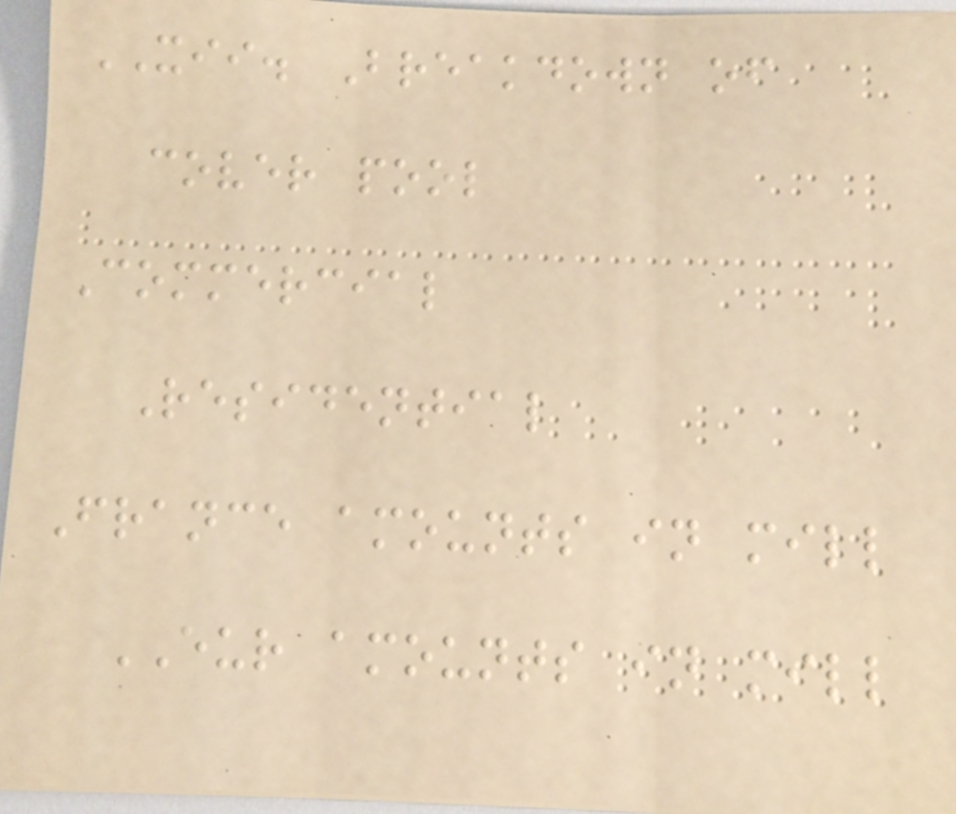XII. Breakdown of
cover pool
Commercial
Residential
France amounts in mill
EUR amounts in mill
